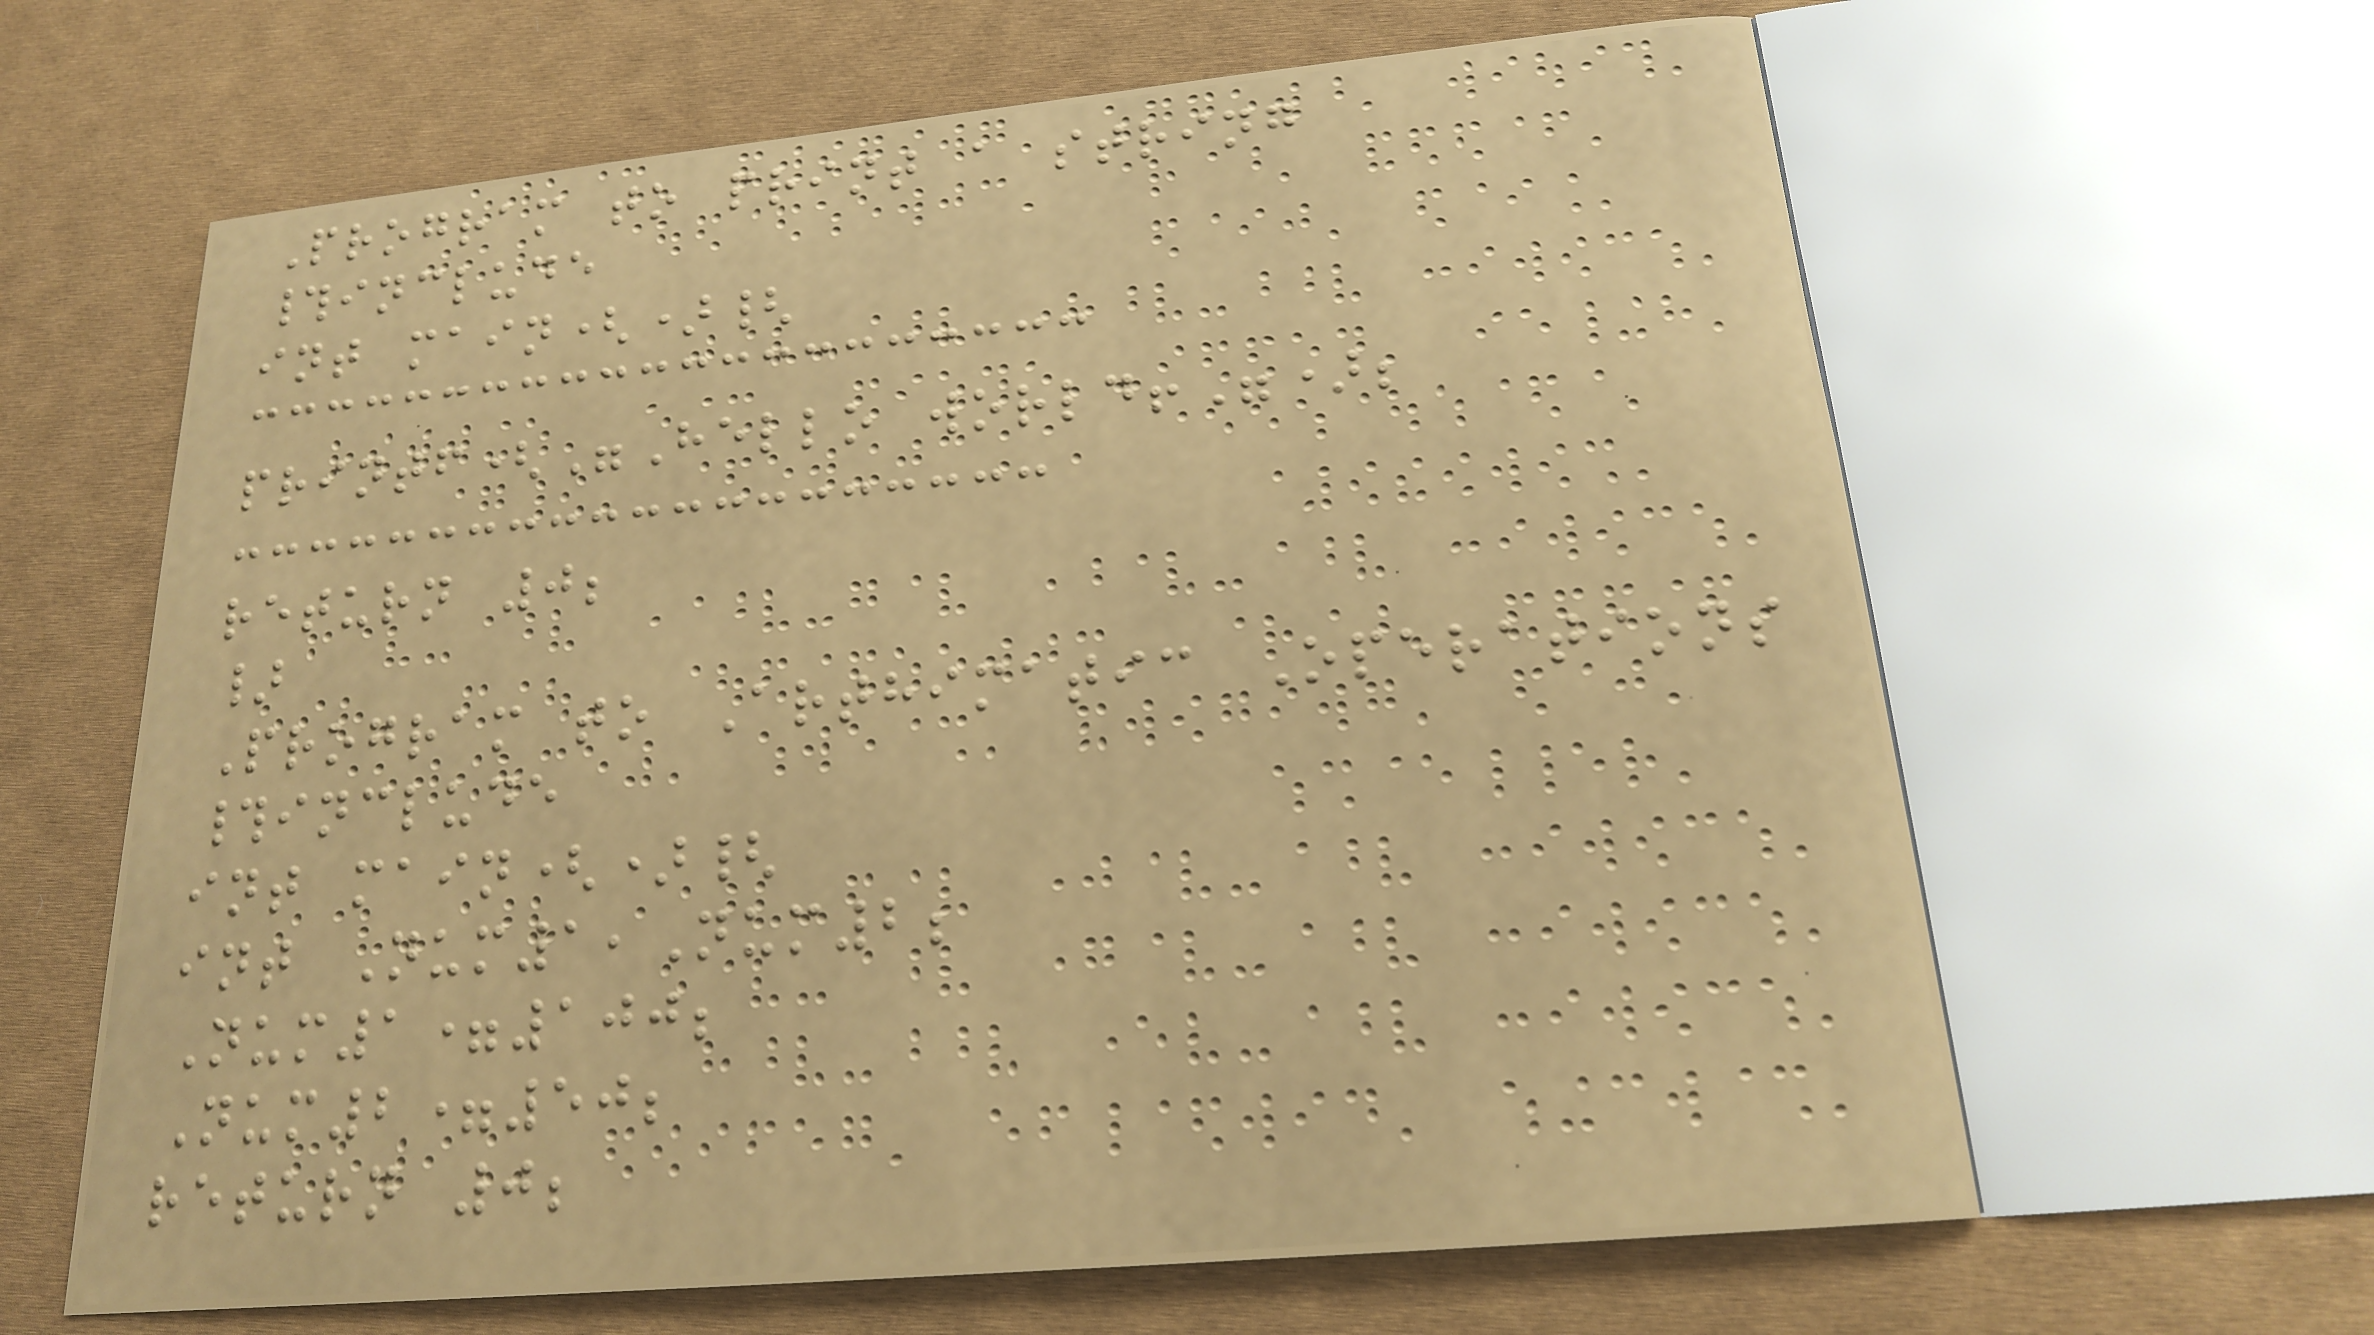Program to print a string
#include
int main(){
printf("Hello world!");
return 0;
}
Program to Arthimatic Operations
#include
int main(){
int Num1,Num2;
Num1=100;
Num2=50;
return 0;
